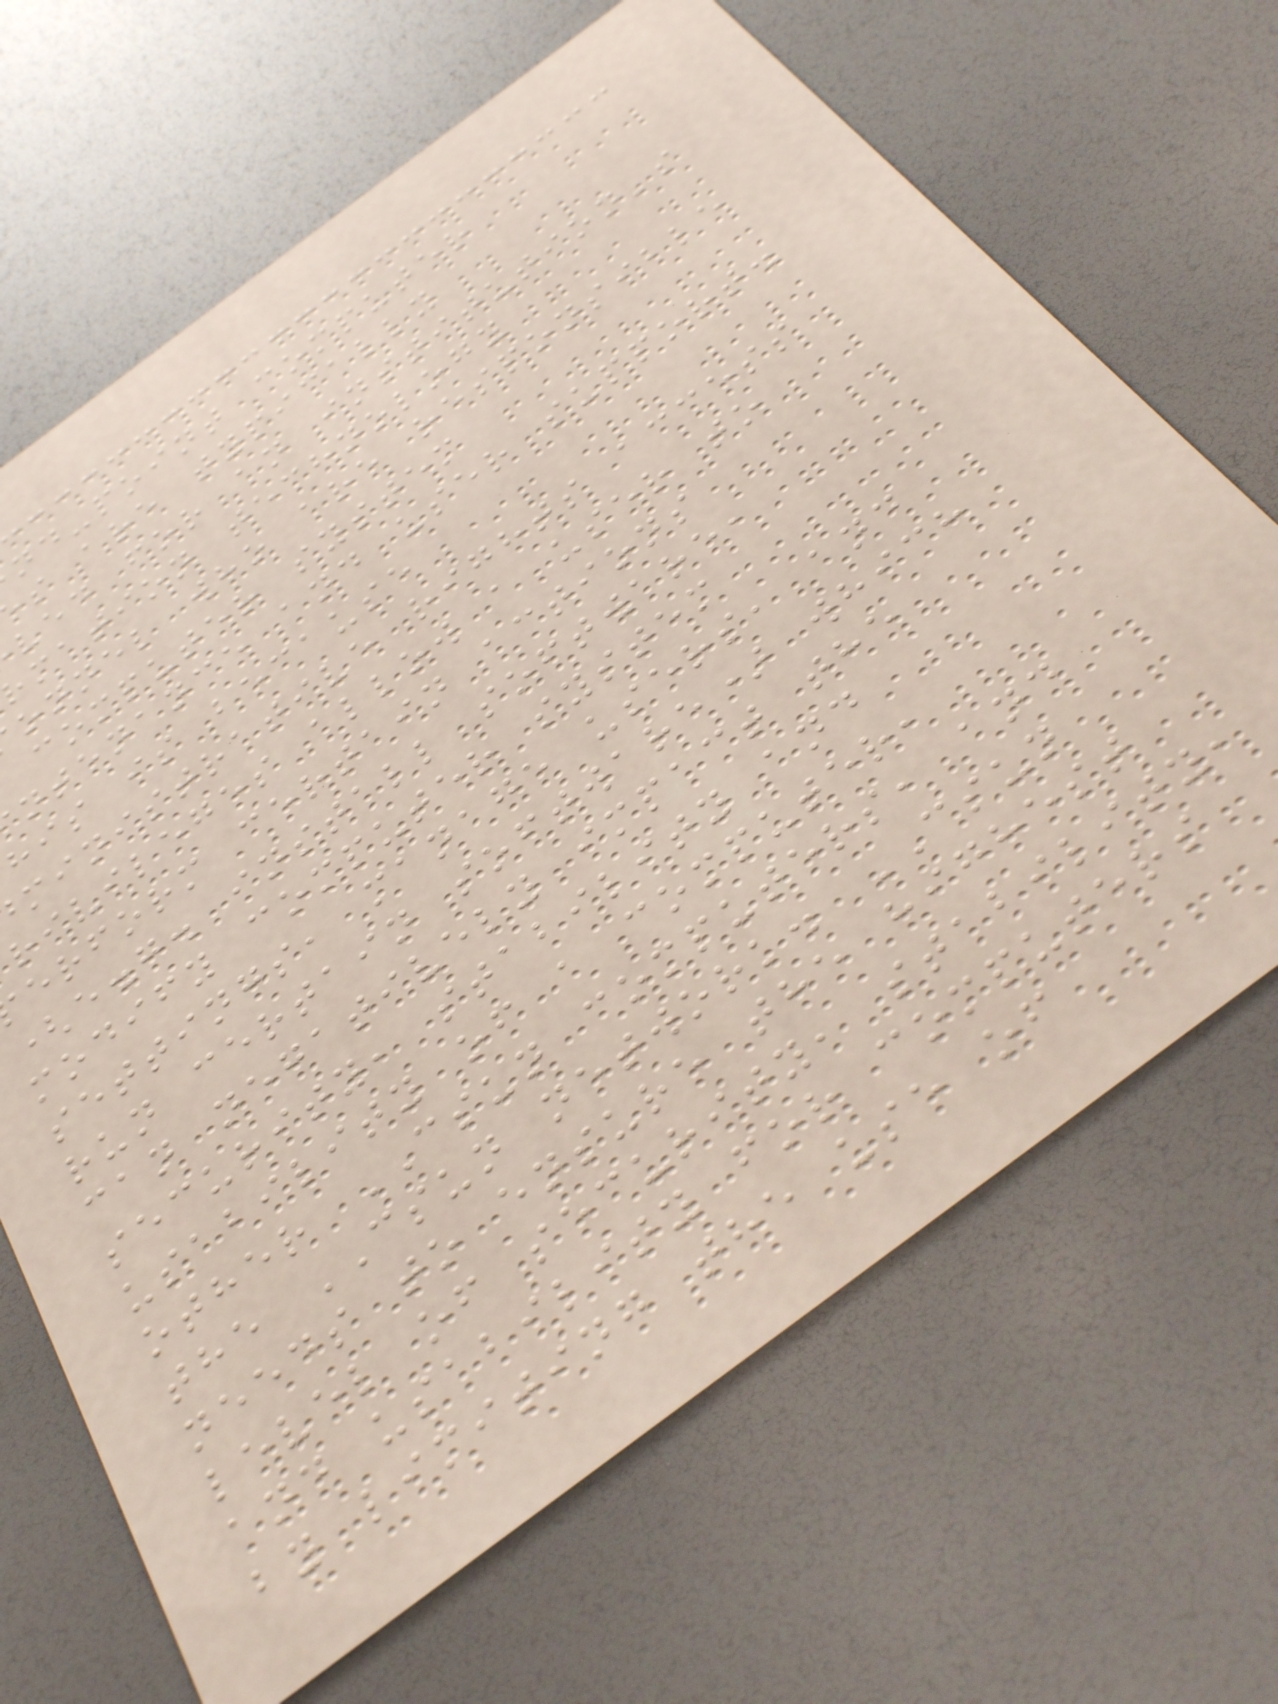nd-point computer
s are typically
ved for an institution's
mation technology
onnel who are responsible
computer system
ntenance and user support.
his is because
ministrative rights access
rivileges allow a user to
erform certain actions
(e.g. install software,
modify computer system
settings, manage users, and
run certain software) which
can negatively impact the
security, stability and
usability of a computer,
other CSUN computers, and
the CSUN network. CSUN
needs to ensure the highest
level of security, stability,
and usability for computers
by limiting the use of
